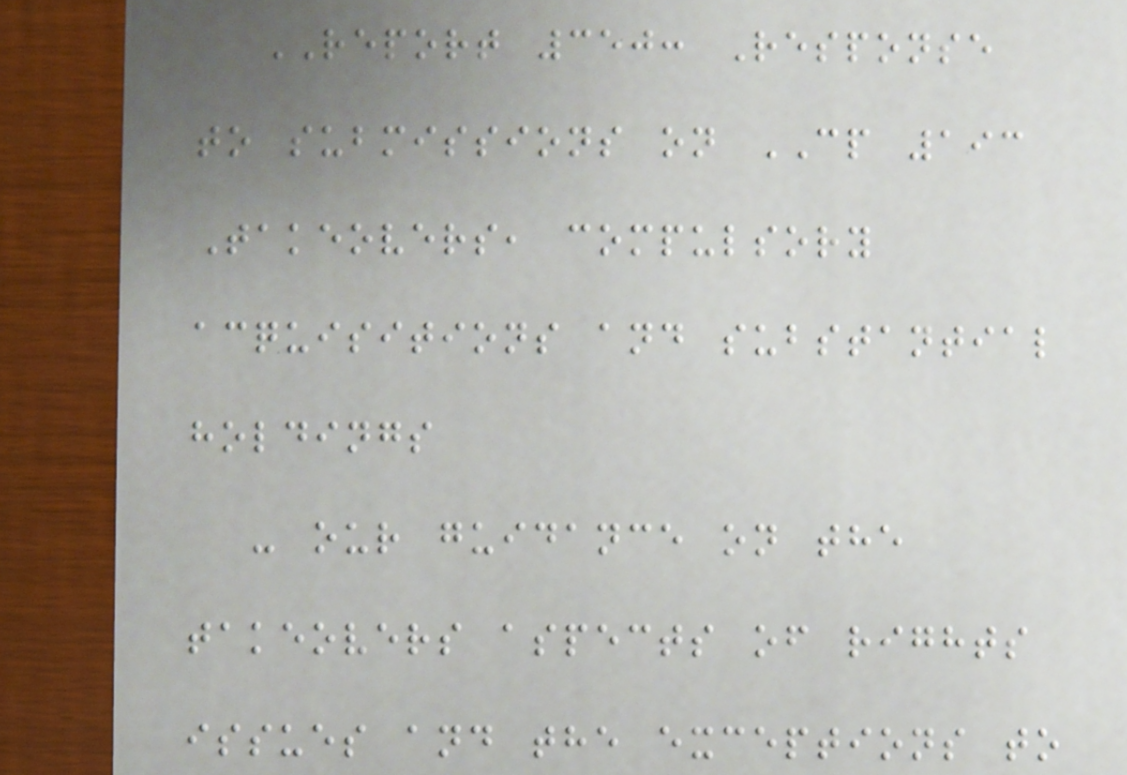REPORT 350: Response
to submissions on CP 193
Takeovers, compulsory
acquisitions and substantial
holdings
- our guidance on the
takeovers aspects of rights
issues and the exceptions to
